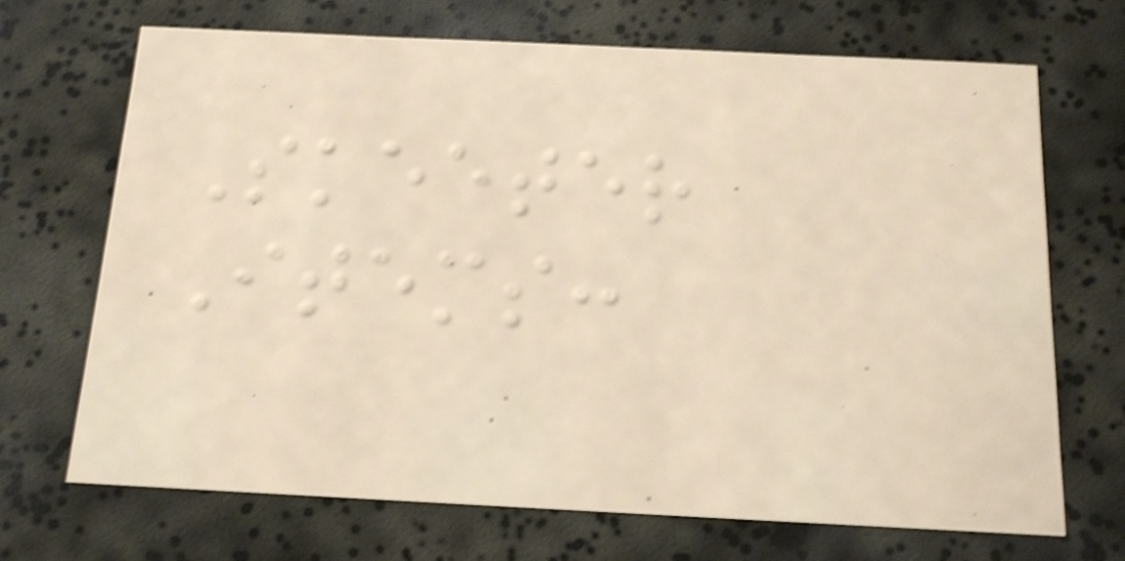Skeeter
Items:
